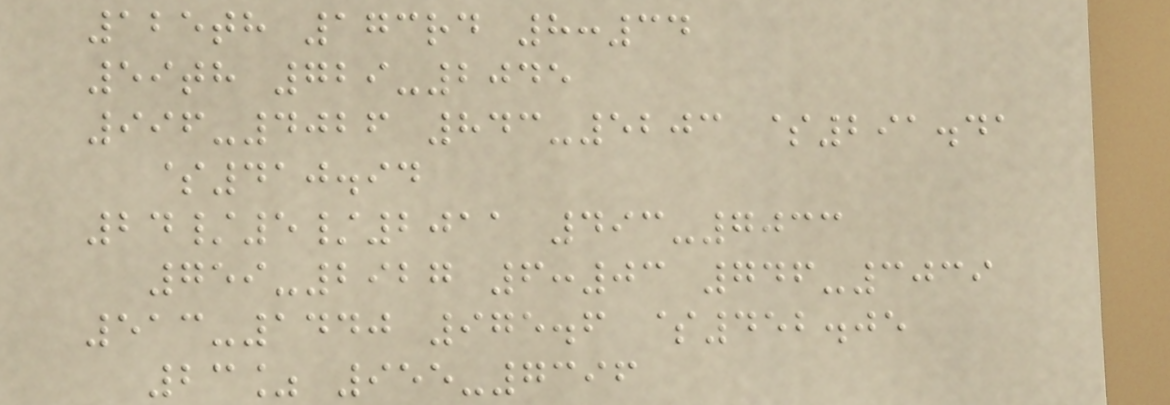125th 173rd 8:34
59th 729-2045
996-4026 843-5203 $291.41
$410.94
24/5/2011 493-7033
759-2927 6:03 746-3039
513-1440 975.6 $452.05
23% 955-7396
